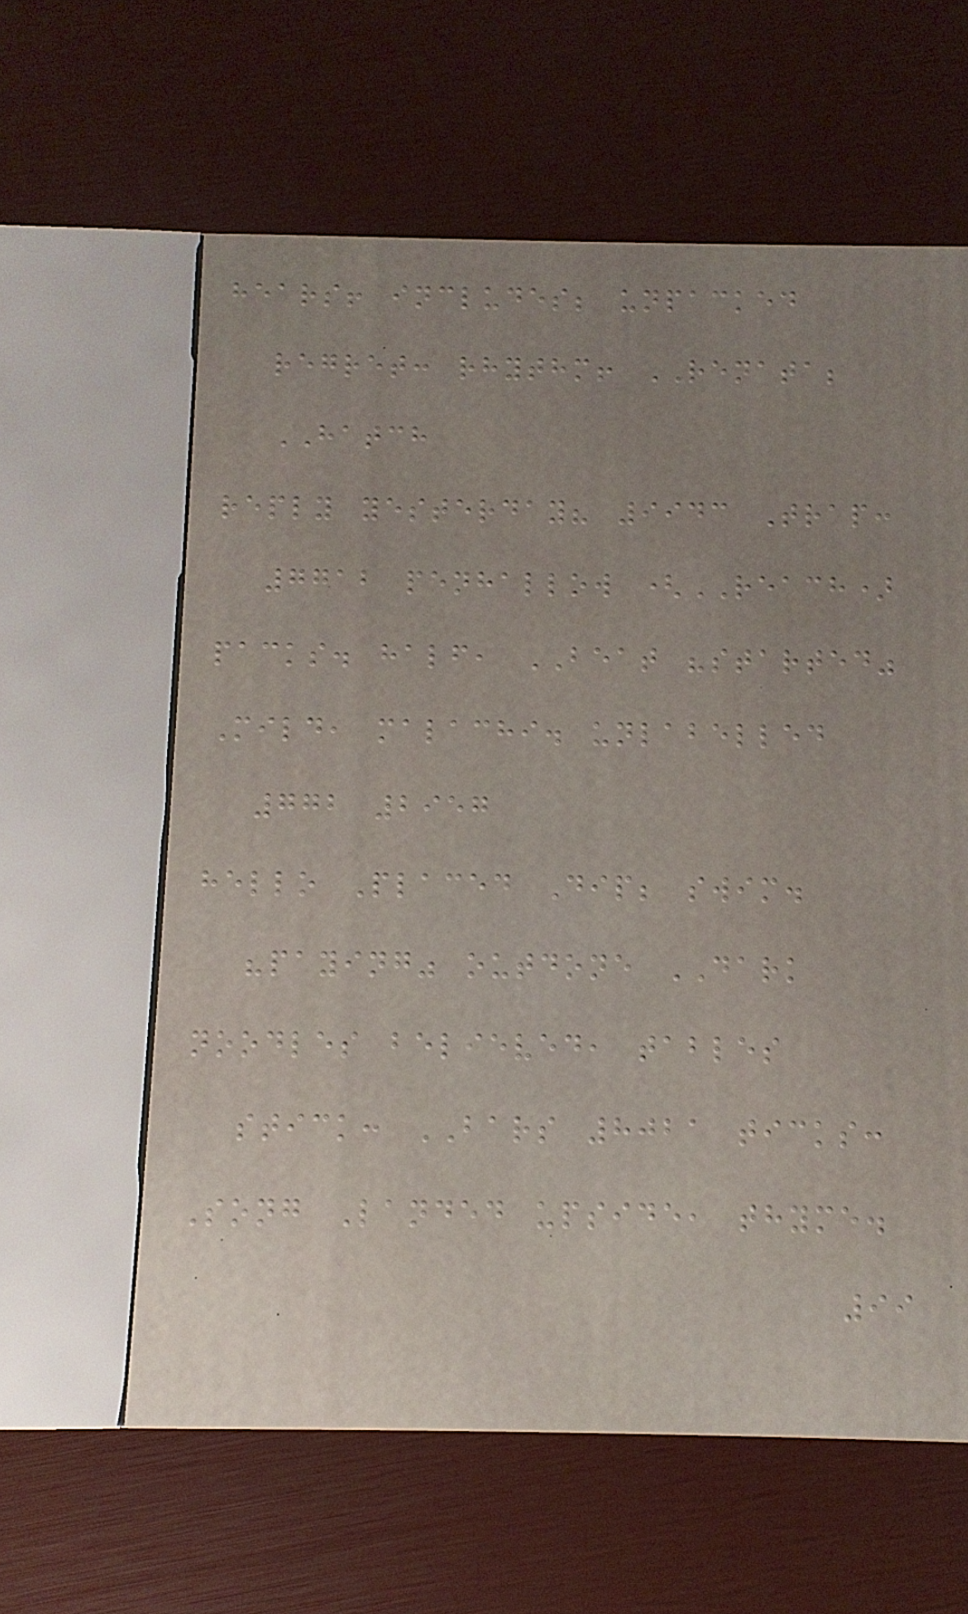hears! includes; unpacked
regret: rhythm! RENATA;
HATCH
reply yesterday? 9943 Trap:
7712 penhallow (REACH)
packs. half, BEAT "started"
Mild, malachi. unlabelled
772 2957
hello Placed Dip; swim.
"paying" outdone DARK
noodles believed, tables
stick: BARS 8021 ticks:
Song Landed upside, thyme.
99
